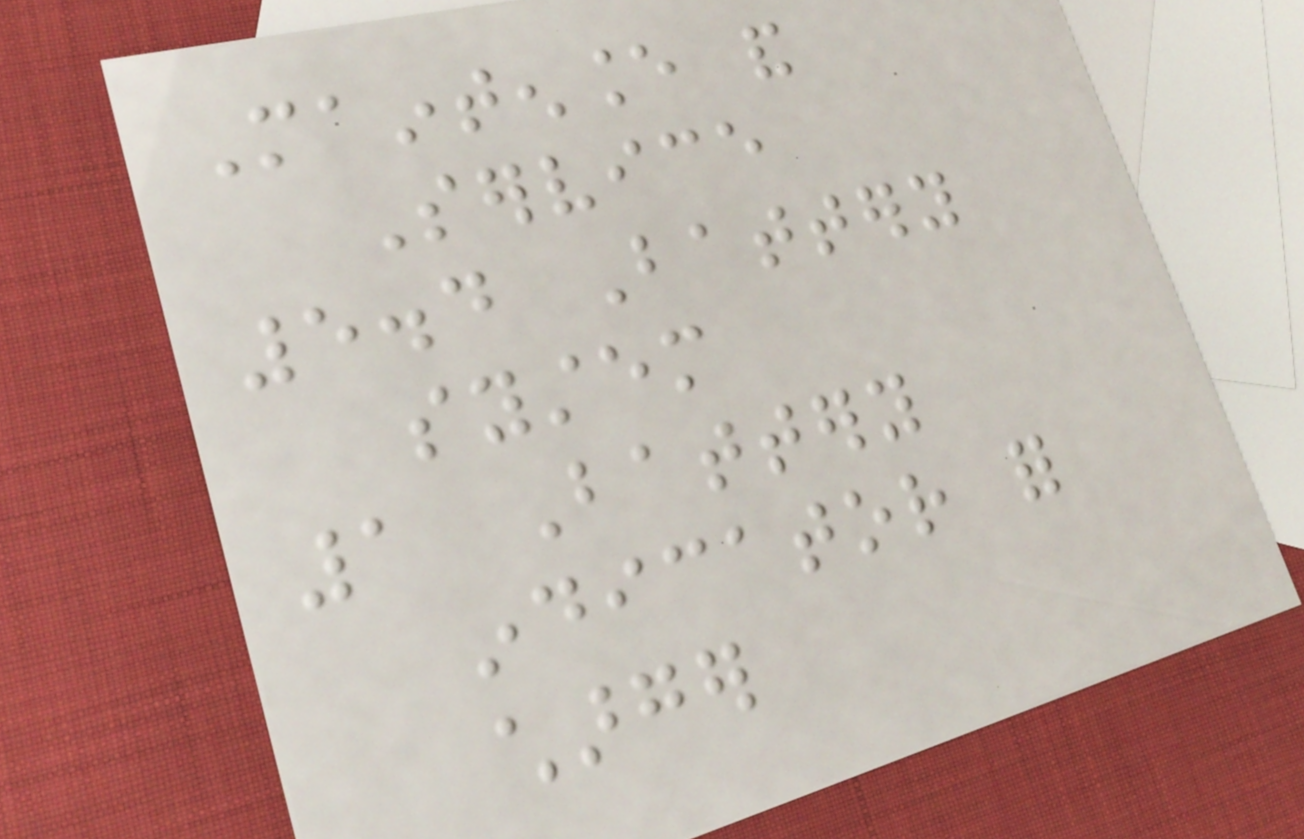Maintenance and
Service
5.4 Battery
system
1 Battery
indicator for
charger
